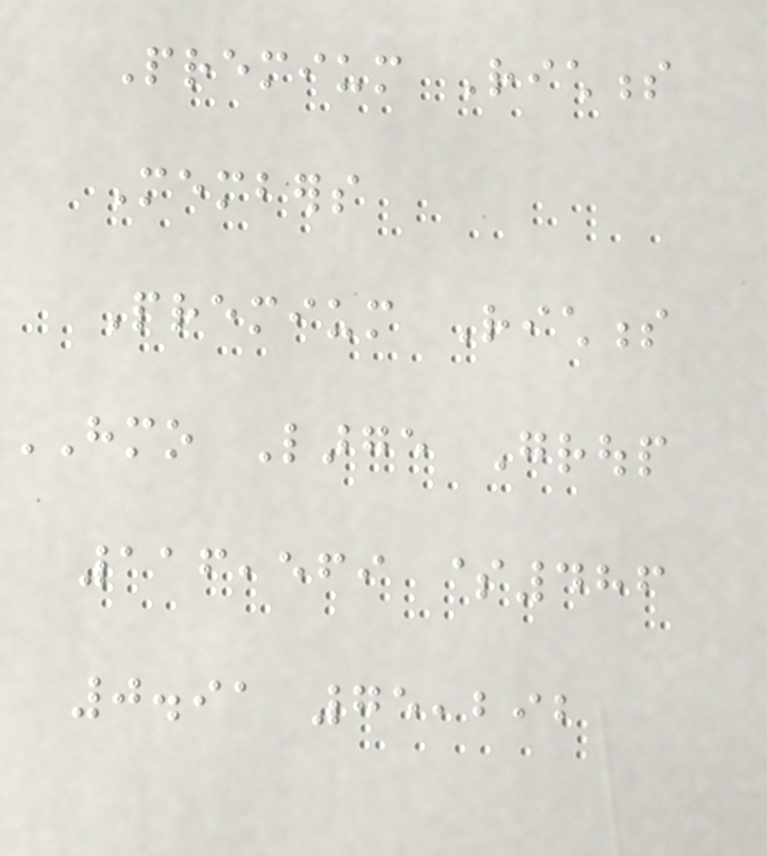Premium Richness
Members
Premium Richness
HMO Large Group
116,569 $486
0.91 75,292
